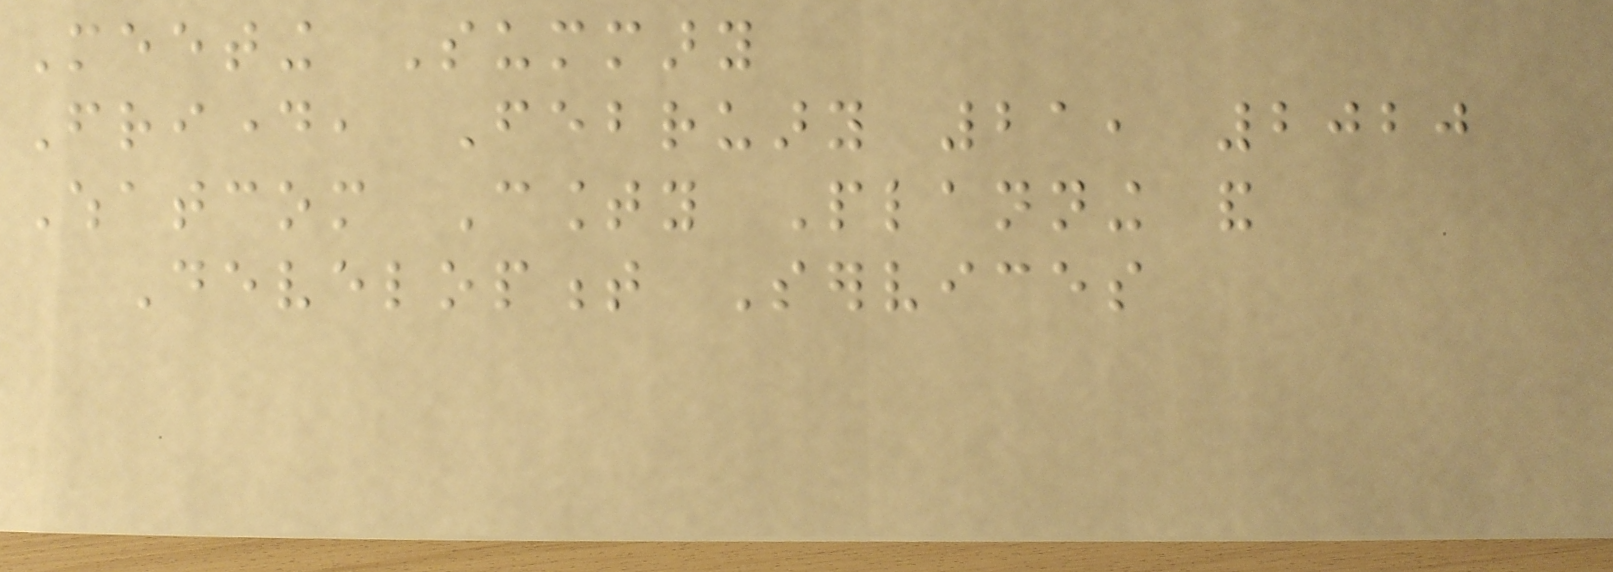Meeting Summary
Friday, February 21, 2020
Whatcom County Planning and
Development Services
